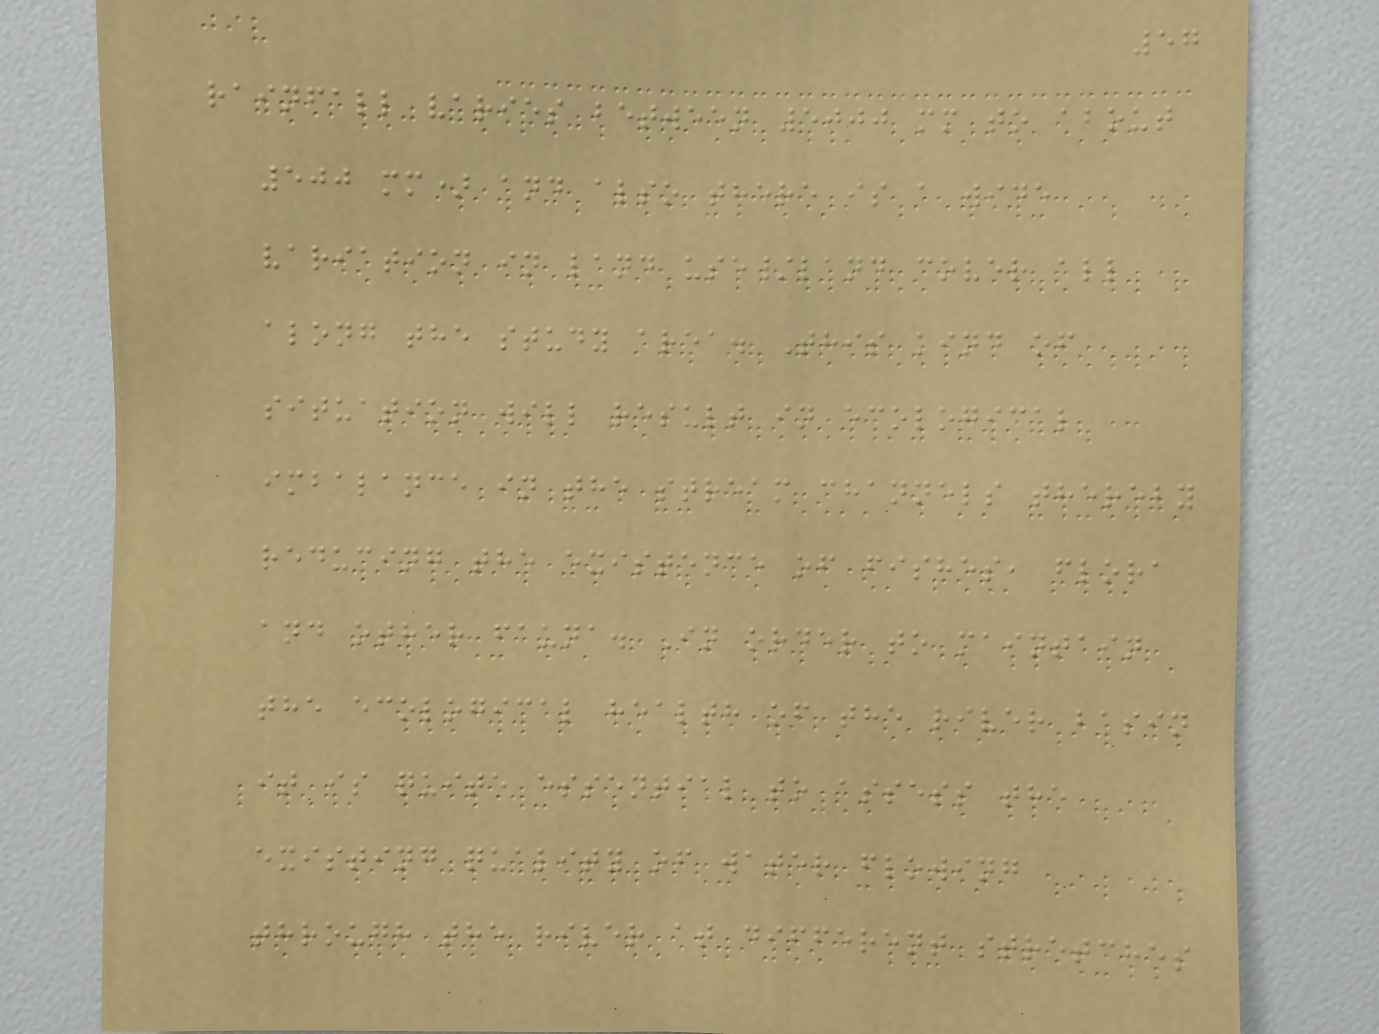57
rainfall varies between 5000 mm to about
500 mm) and also there is a wide
variation in land use/land cover all
along the study area. This kind of
situation will result in ecological
imbalance in the stream channels thereby
reducing the existence of fishes, flora
and other fauna. In order to maintain
the ecological health of the river basin
it is quite essential to assess the
existing quality of water flowing
through the river at different stretches
